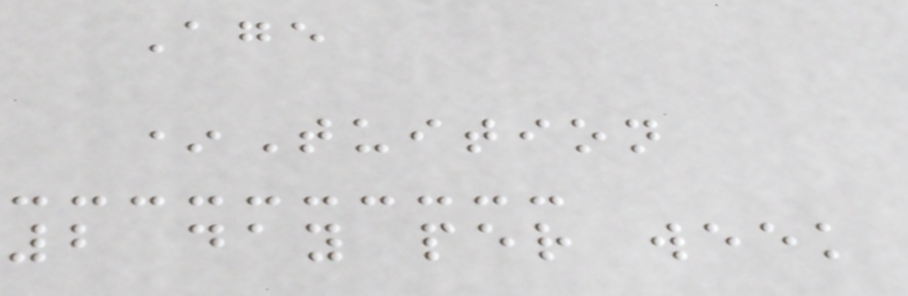Age
*Tuition
2 day per week
